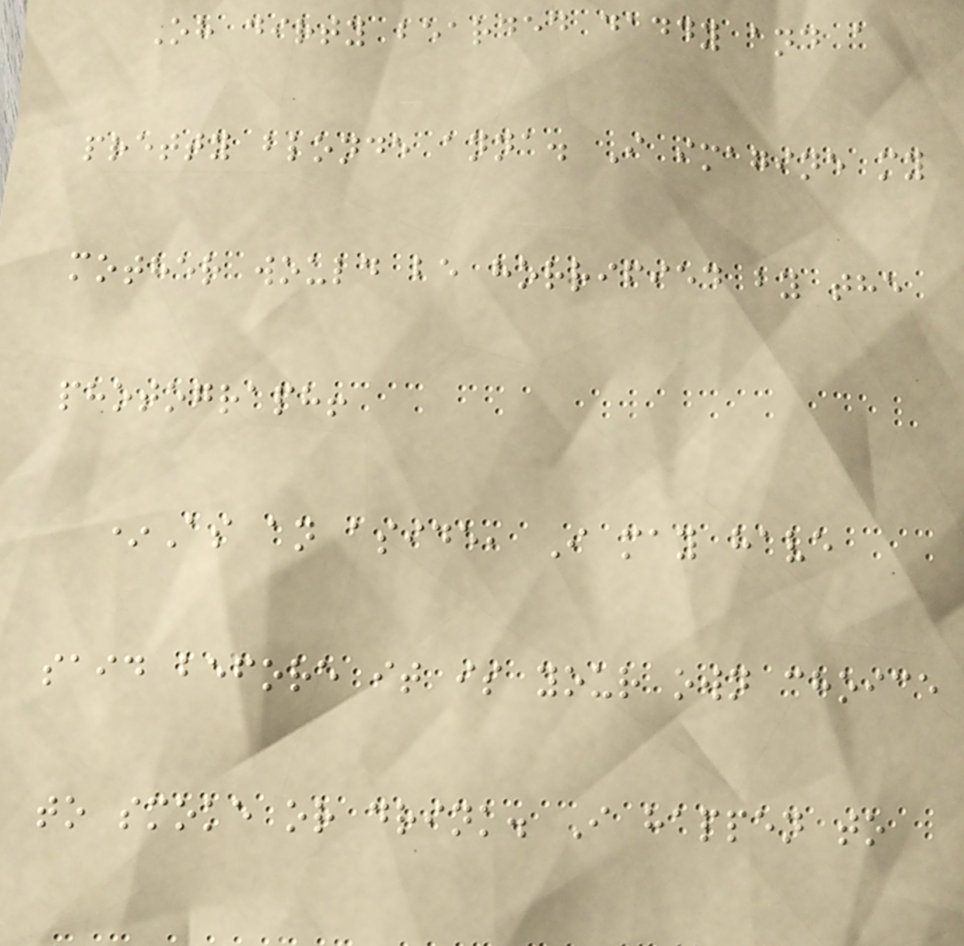Oh dirty bearded daddy and a
pretty blonde anna. I imagine my
mother would be horrified by the
photograph!
*As an aside, I may have
said before it is your own choice
to smoke or drink. I happen to
